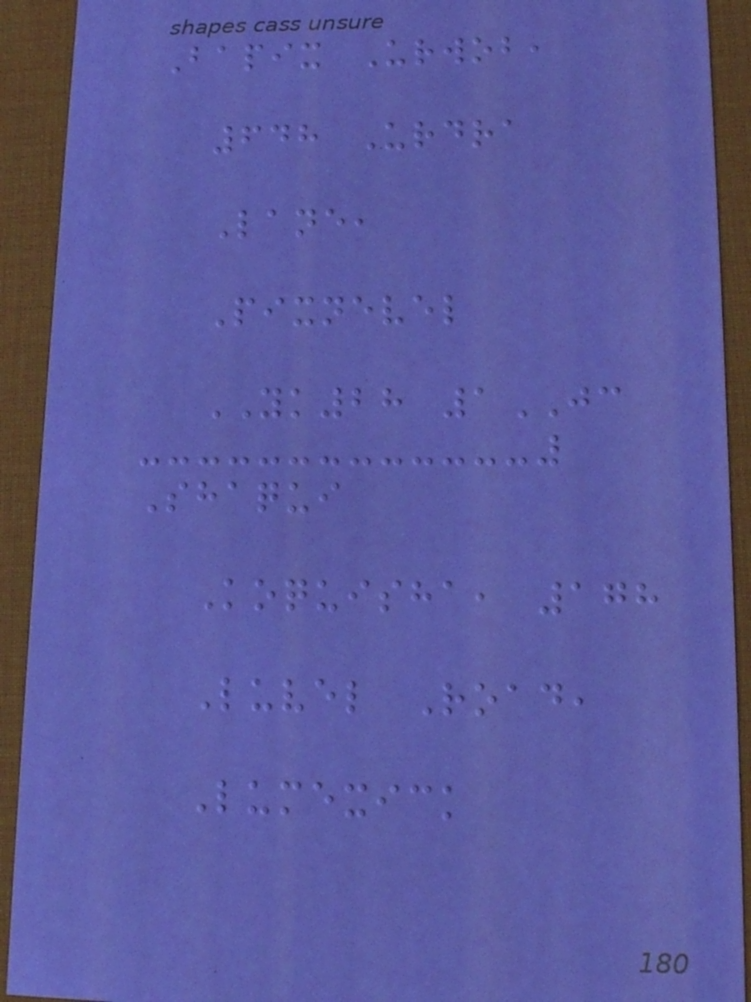Bapix Urwob,
648 Urdra
Lane,
Pixnevel
YK28 1JC
Shaqui
Koquisha, 178
Luvel Road,
Lumexick
